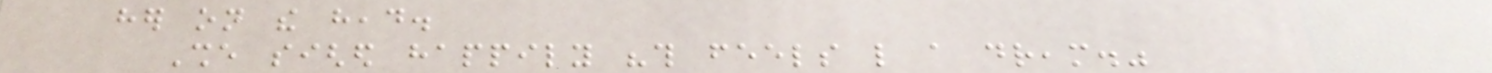her on the head.
She sighed happily "this feels like a dream."
